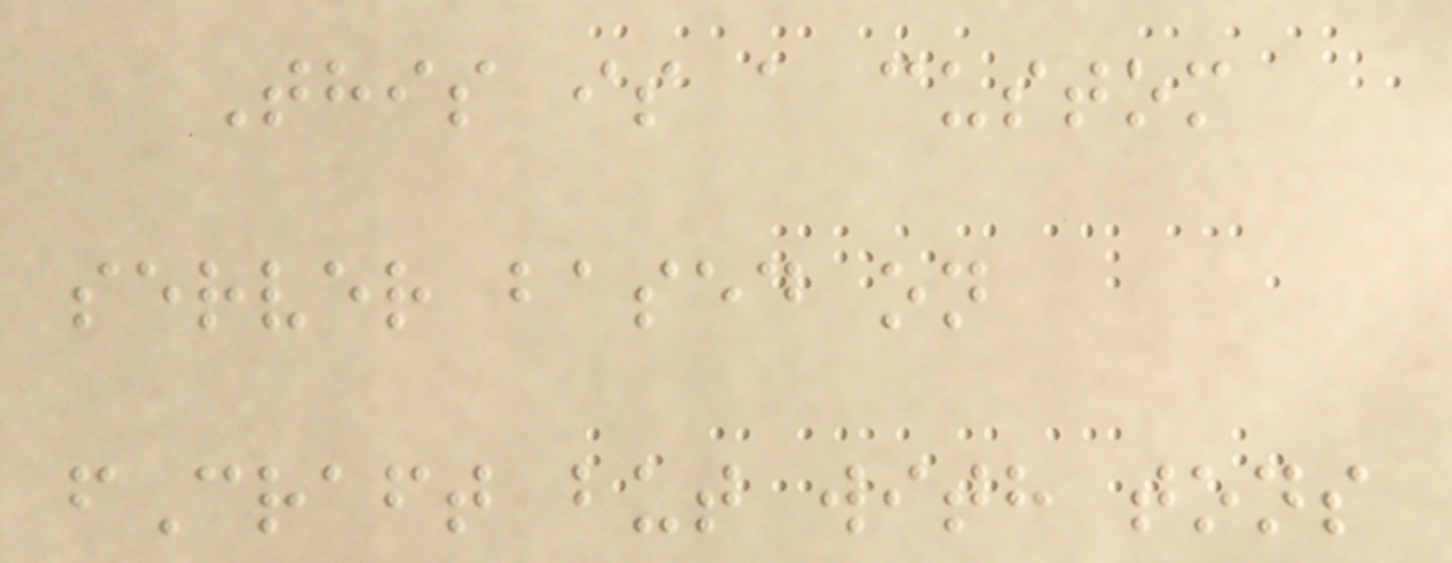This is a custom
server based on
fCraft but with tons
